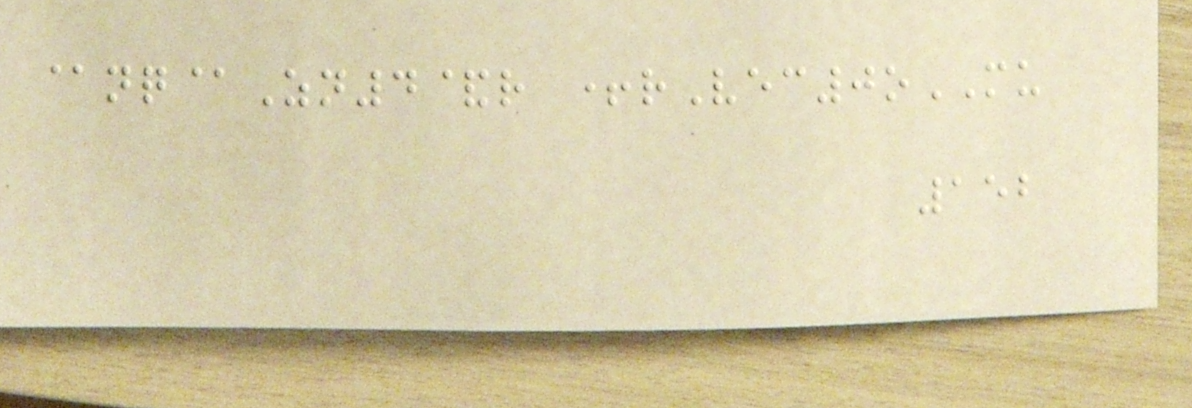@nq@Zn4&r +rVec0oMU
152
